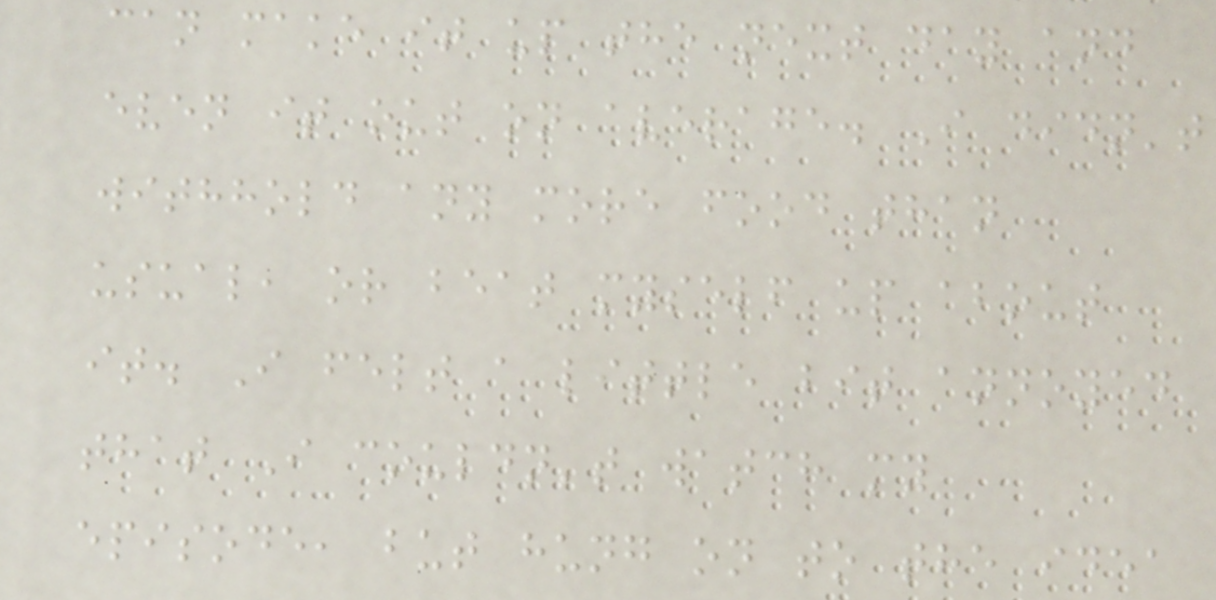can make it up the next day and
even it out on average. I didn't
withhold any more food than
usual, or beat myself up about
it. I felt a little bit annoyed
that I couldn't watch my
episode, but hung on to the idea
